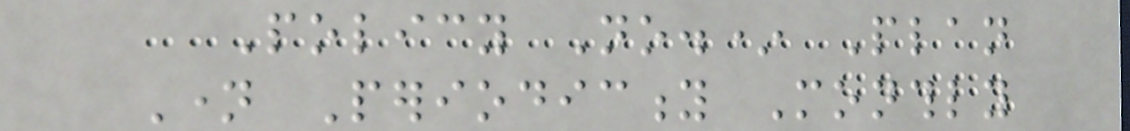Policy No.* Plan
Name Periodicity Monthly
